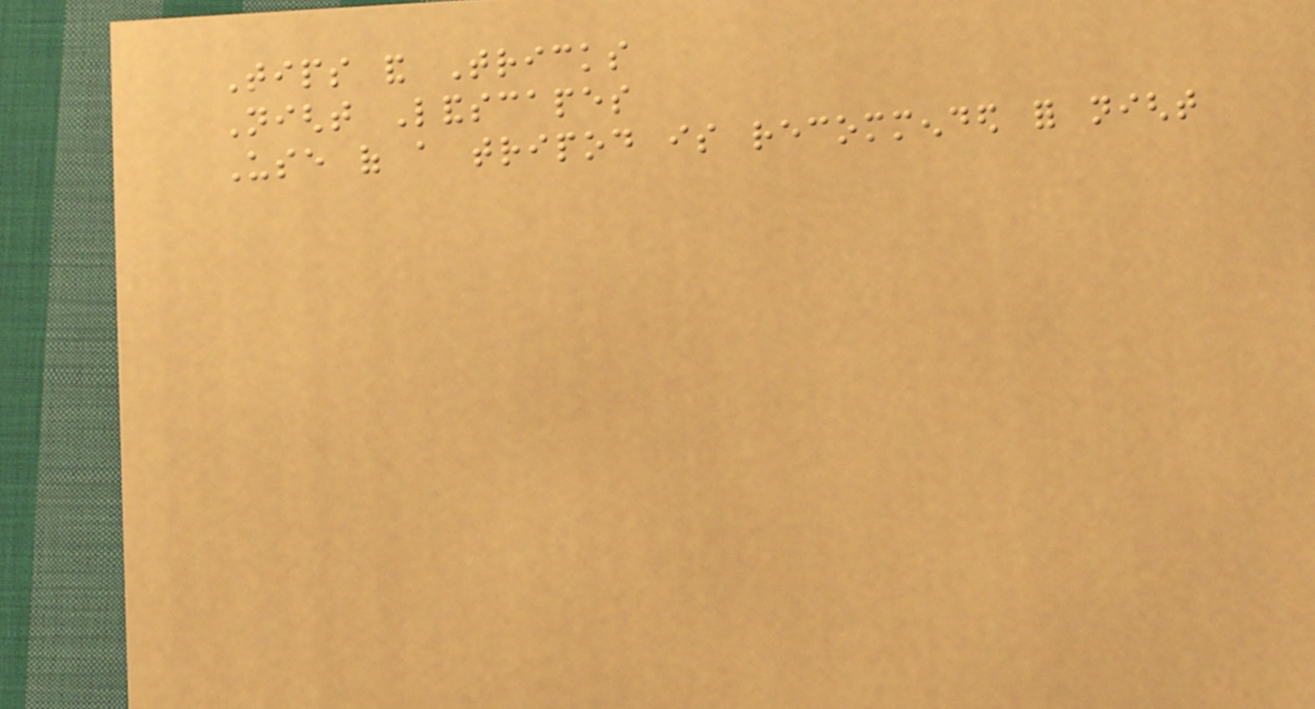Tips and Tricks
Night Landscapes
Use of a tripod is recommended for night
